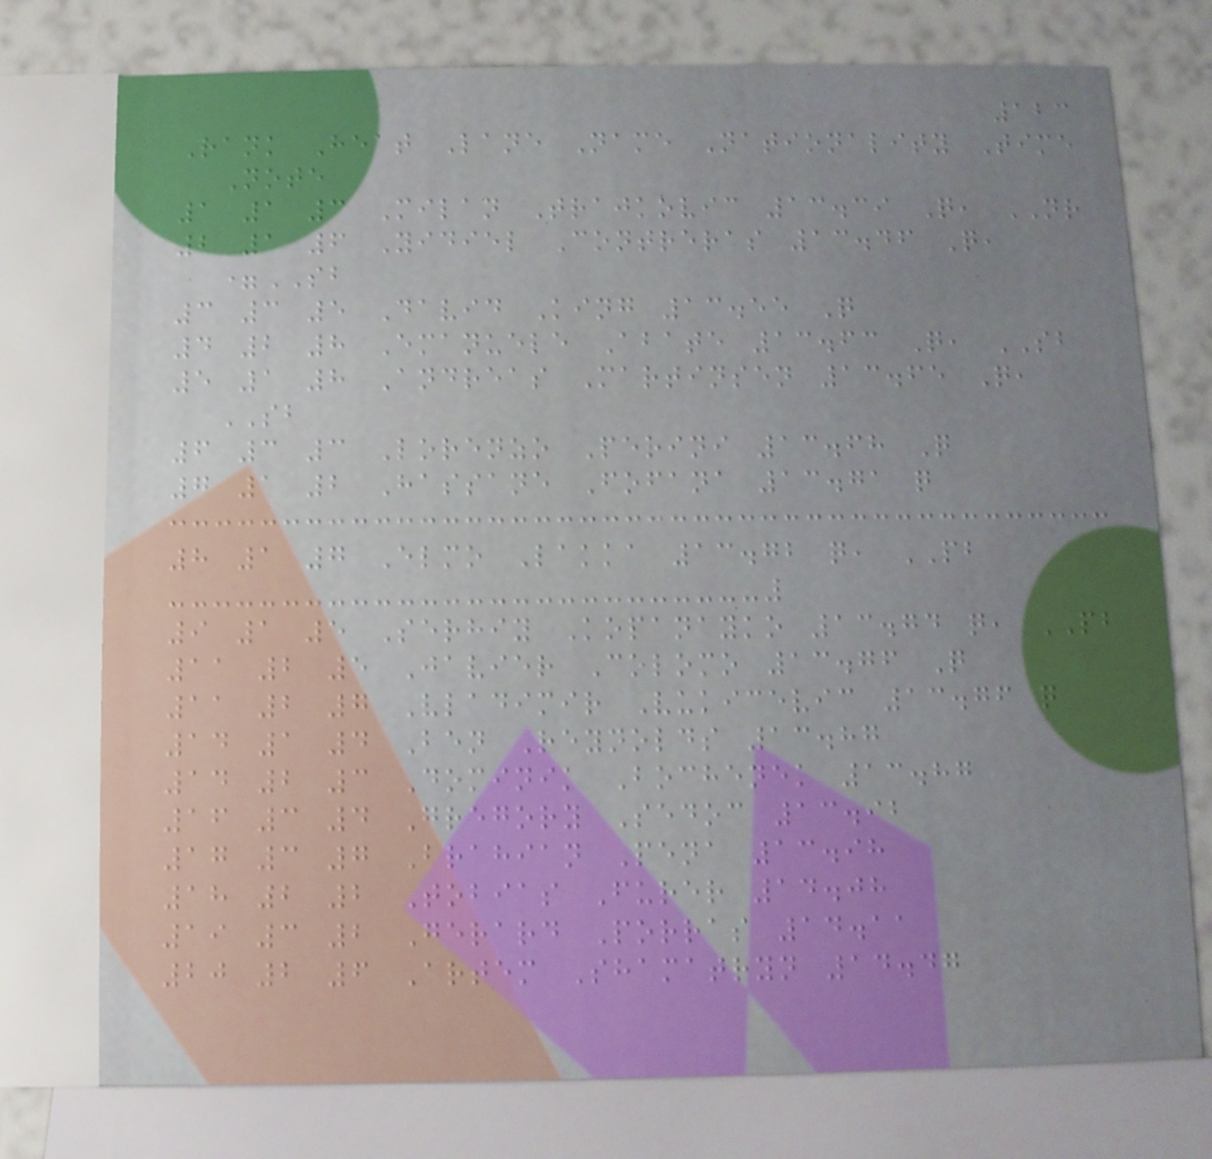123
Rank Heat Lane Name Nationality Time
Note
1 1 3 Milan Trajkovic 13.39 Q, NR
2 1 6 Yidiel Contreras 13.46 Q,
=SB
3 3 5 David King 13.55 Q
4 2 8 Emanuele Abate 13.63 Q, SB
5 1 8 Andreas Martinsen 13.65 Q,
SB
6 3 3 Lorenzo Perini 13.68 Q
7 1 2 Hassane Fofana 13.71 q
8 1 7 Elmo Lakka 13.72 q, PB
9 1 5 Serhiy Kopanayko 13.74 q, PB
11 2 5 Javier Colomo 13.76 Q
11 2 7 Vladimir Vukicevic 13.76 q
14 1 4 Ben Reynolds 13.87
14 2 3 Dominik Bochenek 13.87
16 3 4 Gregory Sedoc 13.92
17 3 7 Brahian Pena 13.98
18 2 2 Tobias Furer 14.08
19 3 2 Gerard Porras 14.11
20 2 6 Artem Shamatryn 14.47
